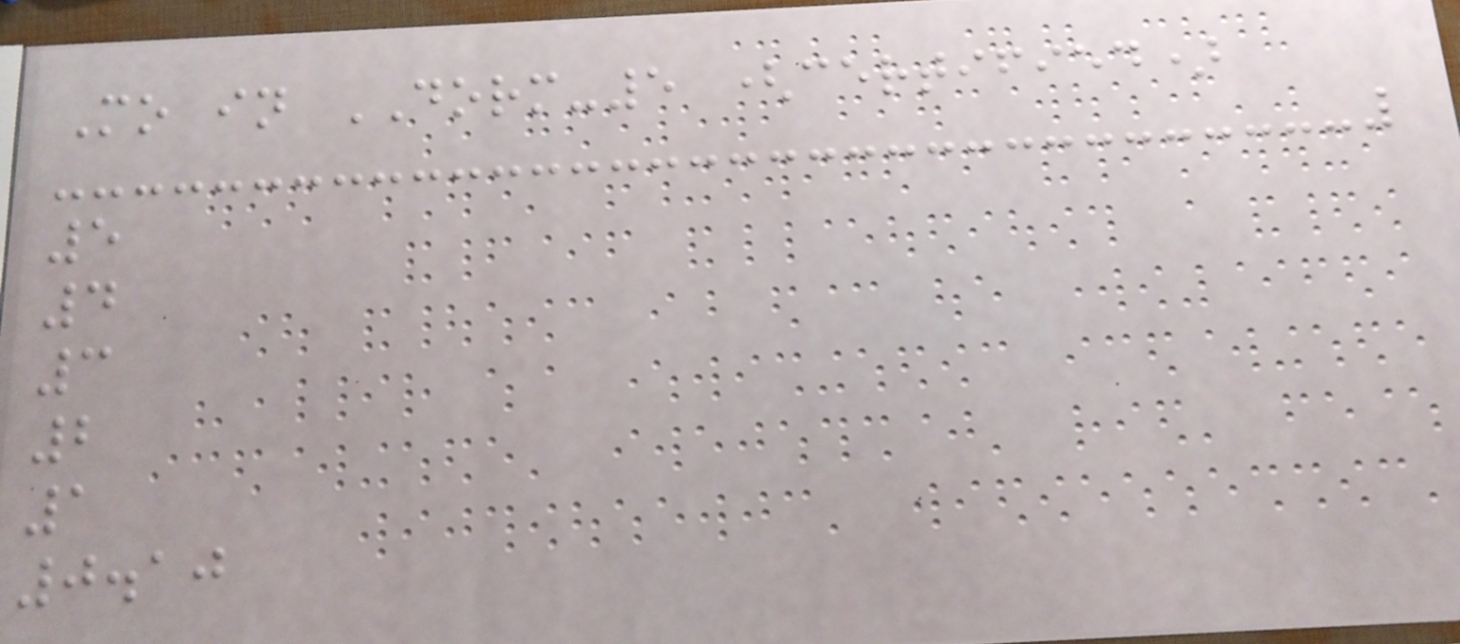Mo in DORM-5 (certified)
5
4
3
2
1
0.10
